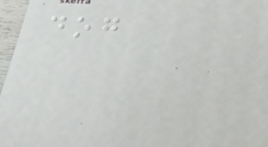dog
